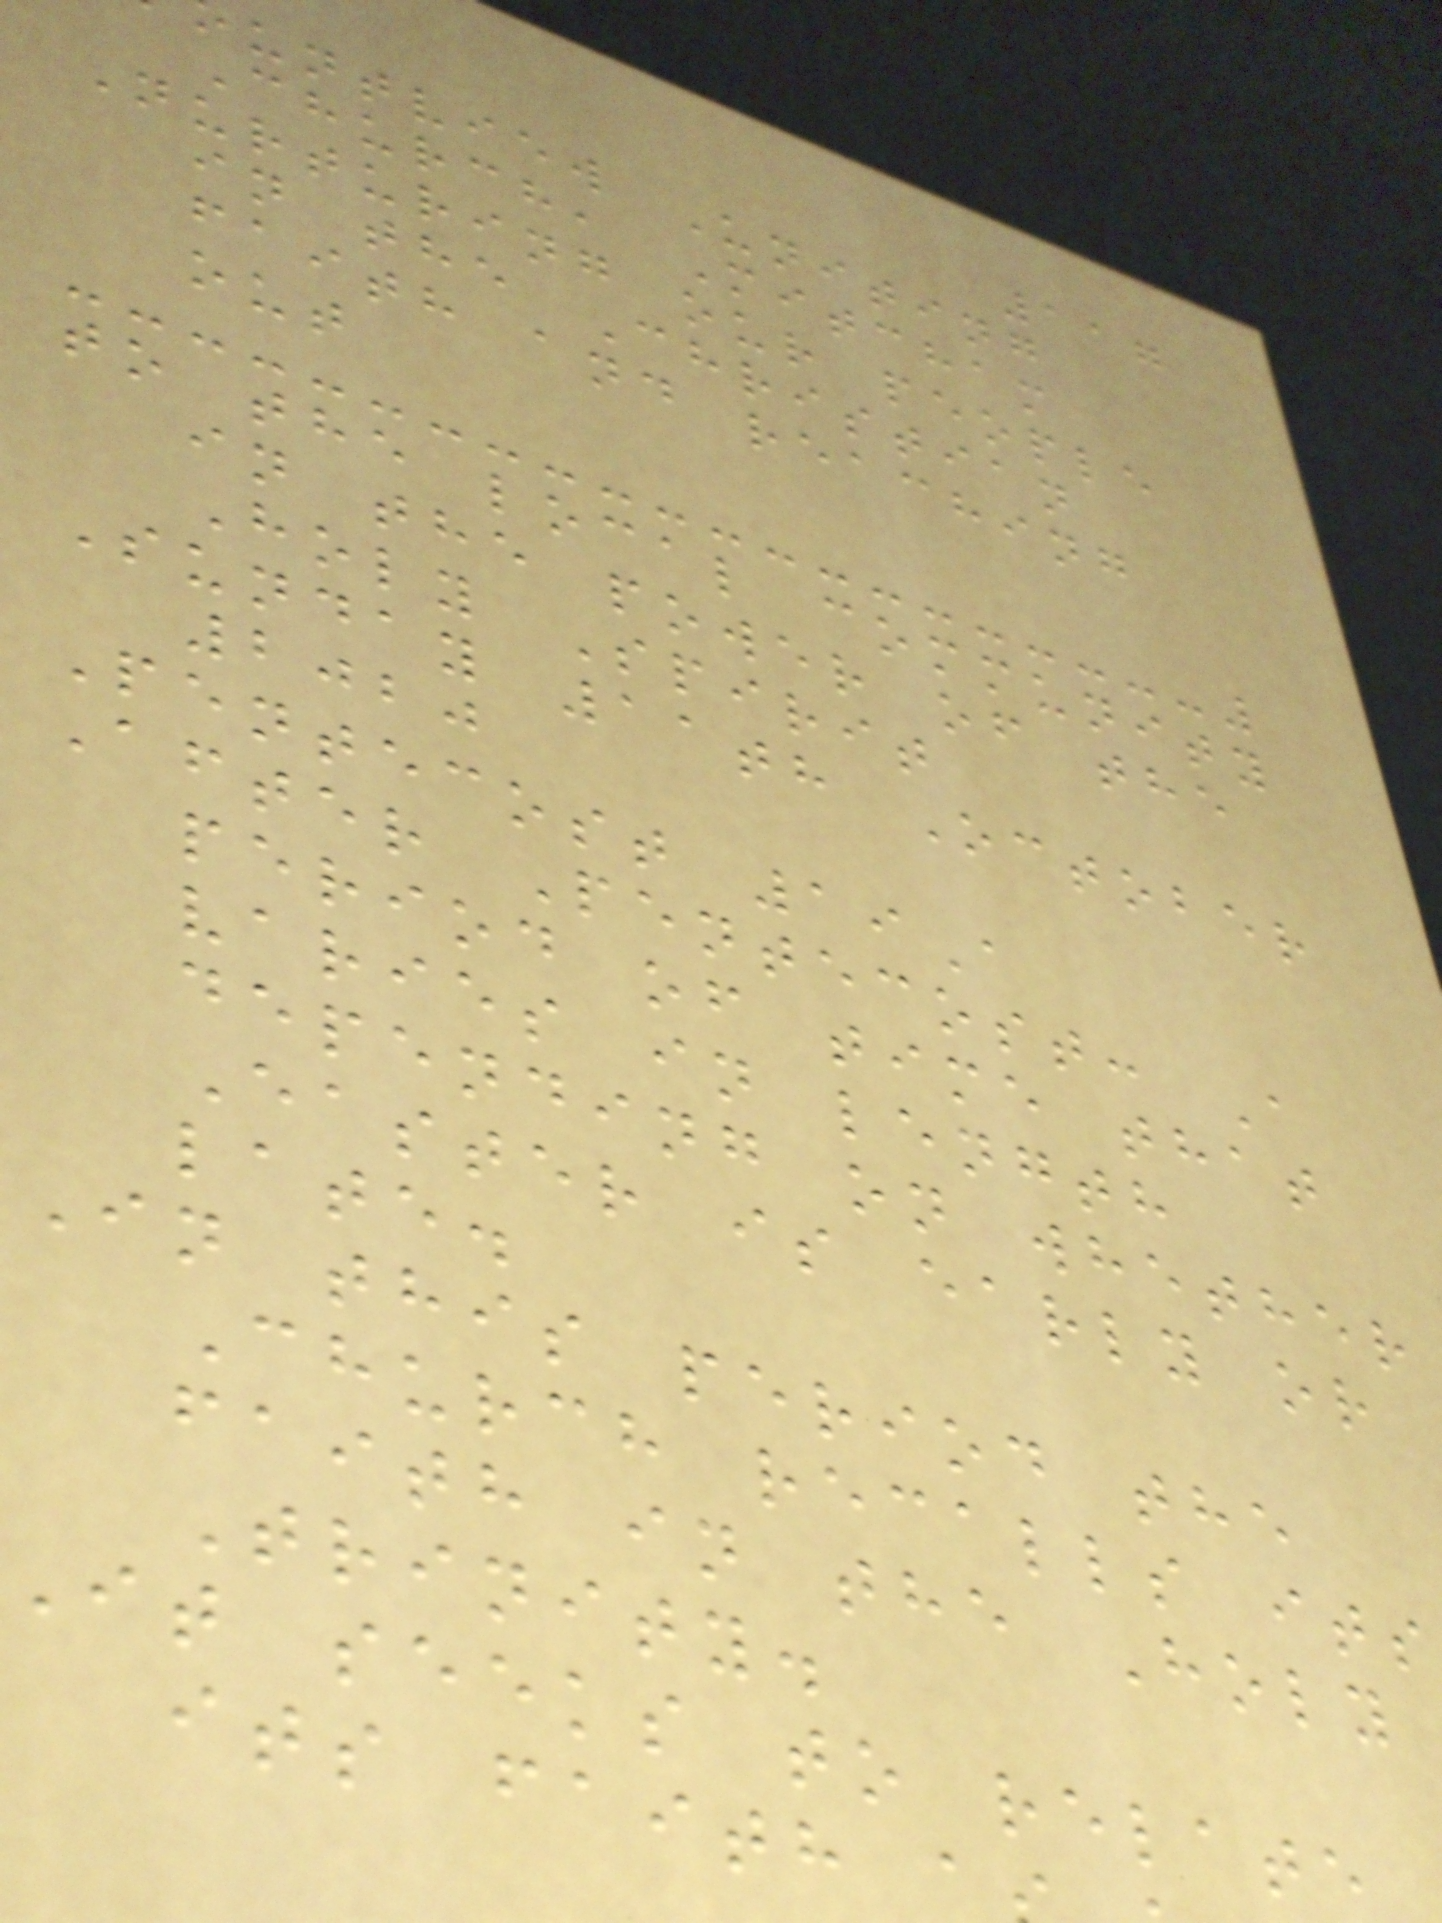117
untview Uniting
Church, Mitcham
Nurturing our people
in the Christian
faith and reaching
out
to the local community
in the power of the
Holy Spirit
Sunday 11th October
2020
Pentecost 19A
After Pentecost: A
period of time that
varies in length
depending on whether
Easter is early or
late.
In this period the
Church recalls its
faith in the Holy
Trinity.
It seeks to relate
its faith
